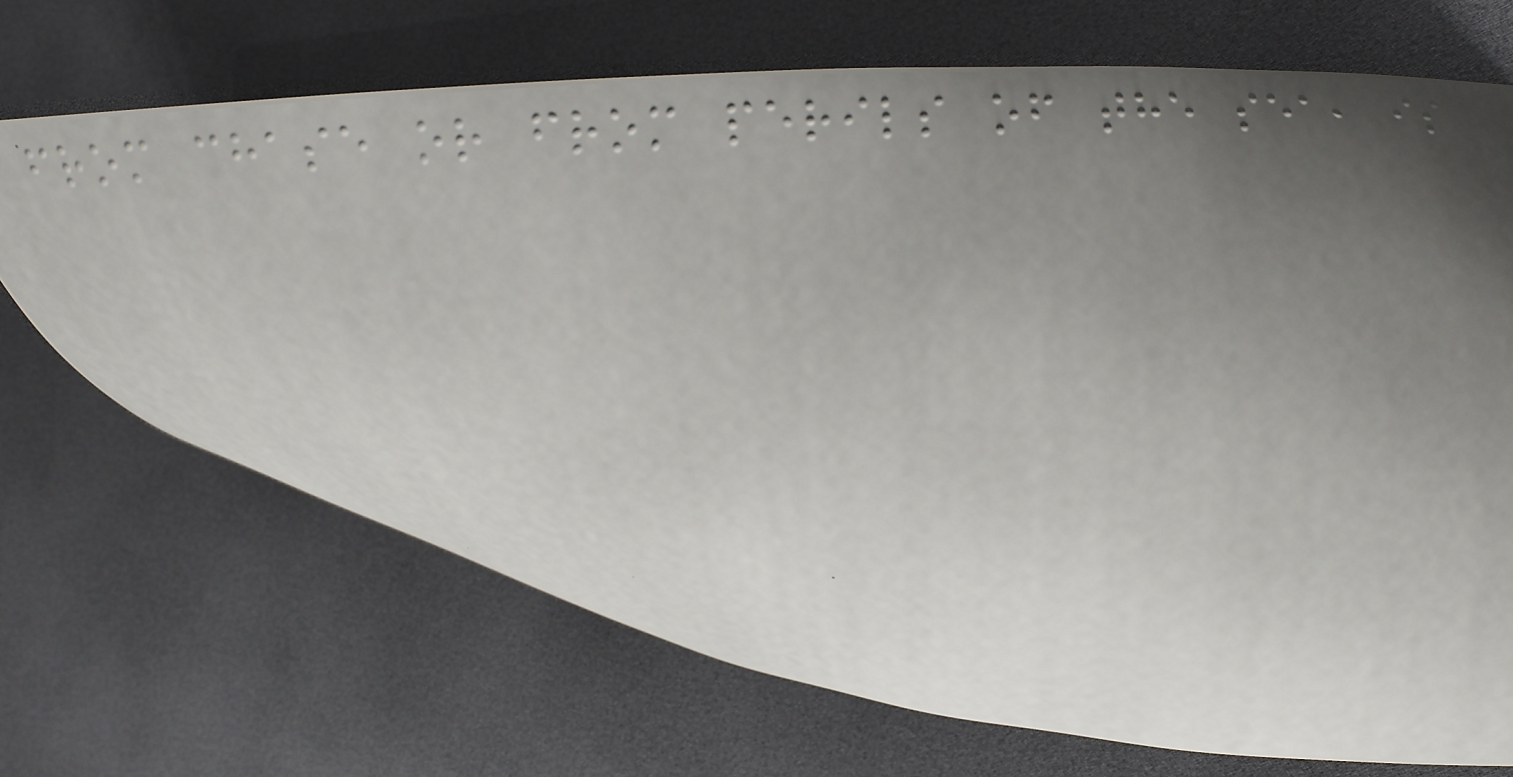from chase or from perils of the sea, is
